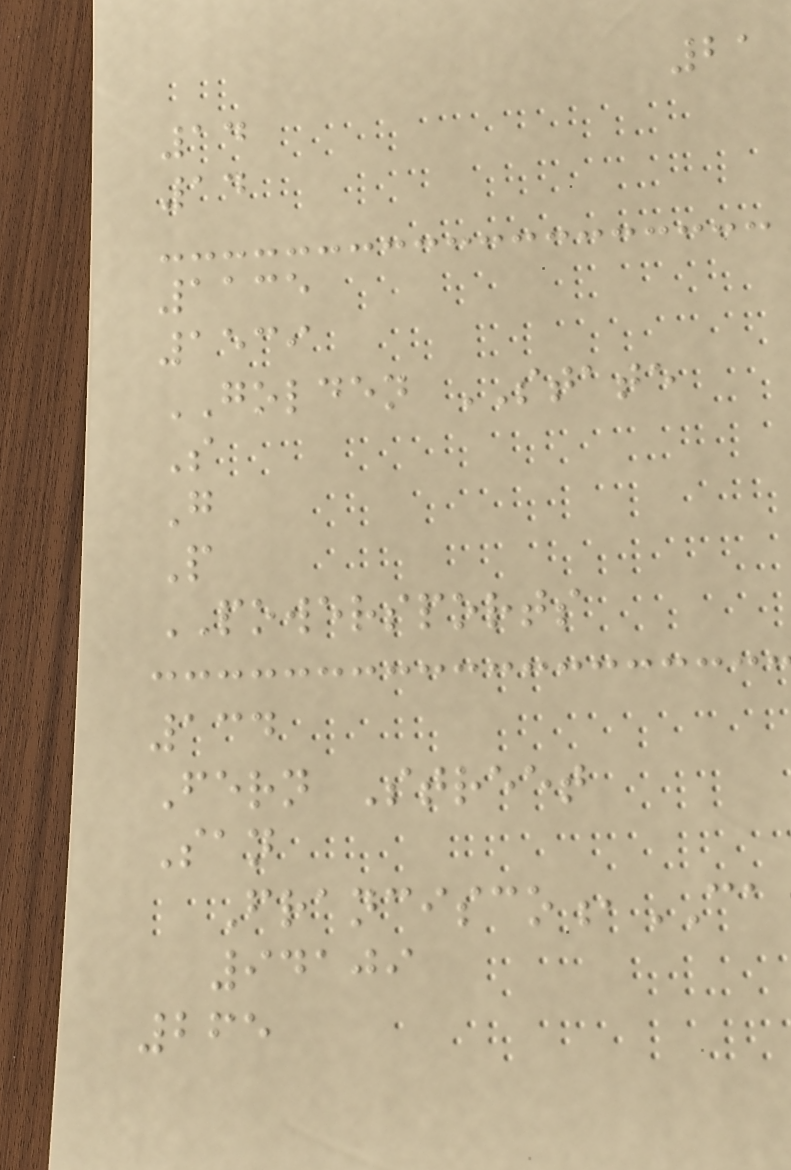21
14
14
1135
1539
GOLDEN STATE
S
G
P
POWERSPORTS
134
Fern Street
San
Francisco,CA
94109
265
